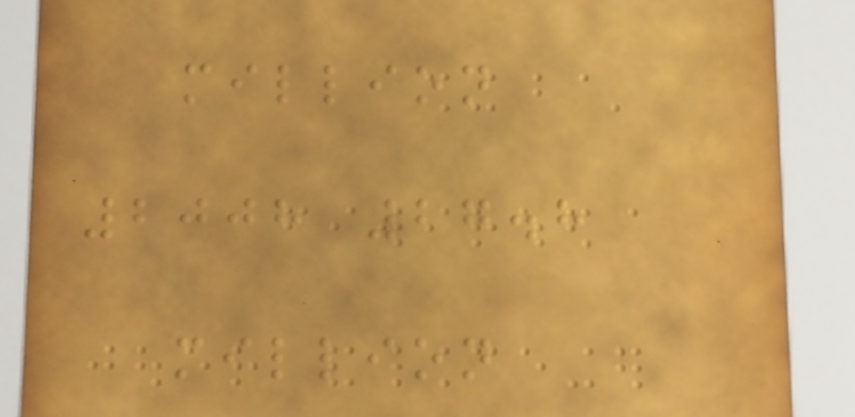million
2008 27.8
million
